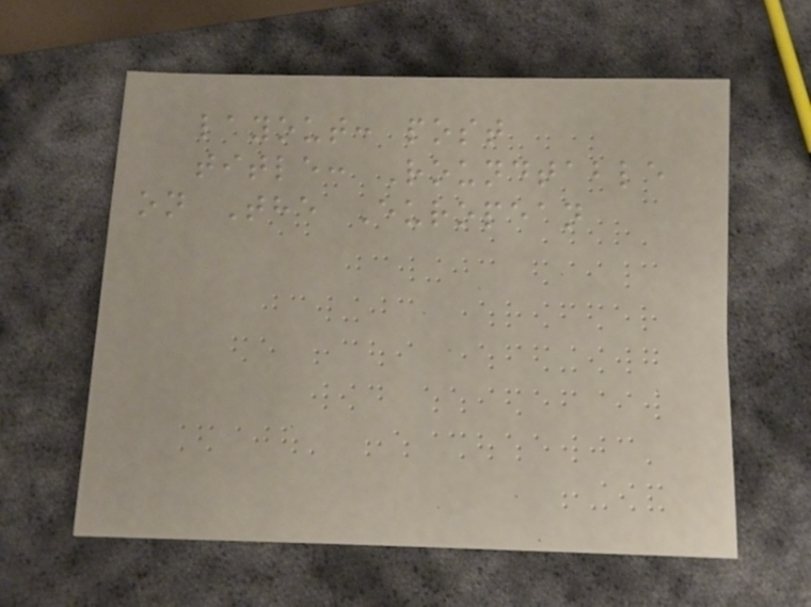layout: post
title: Roundtable
on The European
